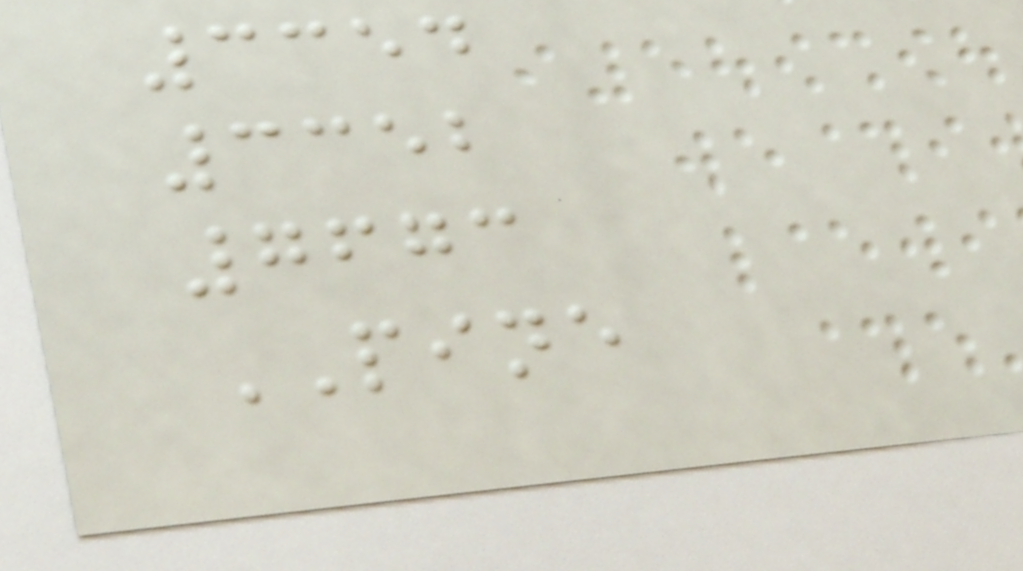3354
3352
7673
PINE
